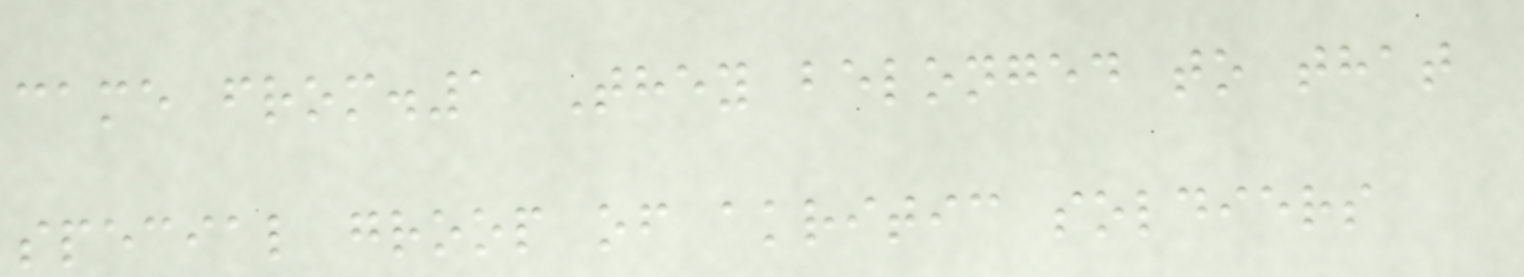came from.1 They belonged to that
special groop of akritic soldiers
